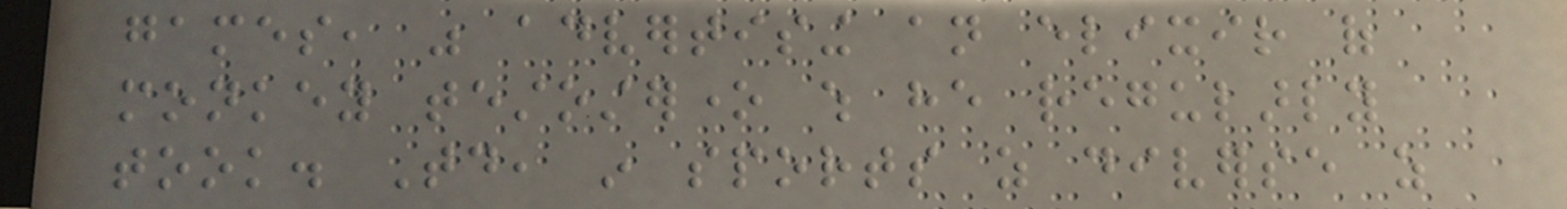games, was advertising an elixir of
monkey testosterone which he regularly
took. Today, in sports as diverse as
